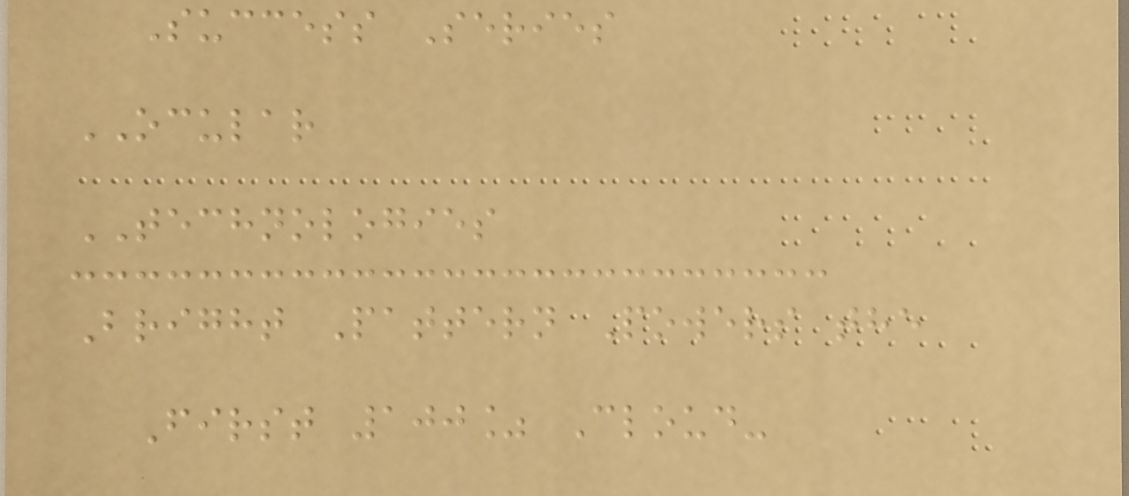Success Series
OCULAR
TECHNOLOGIES
Bright Pattern Powers the
First 100% Cloud-
